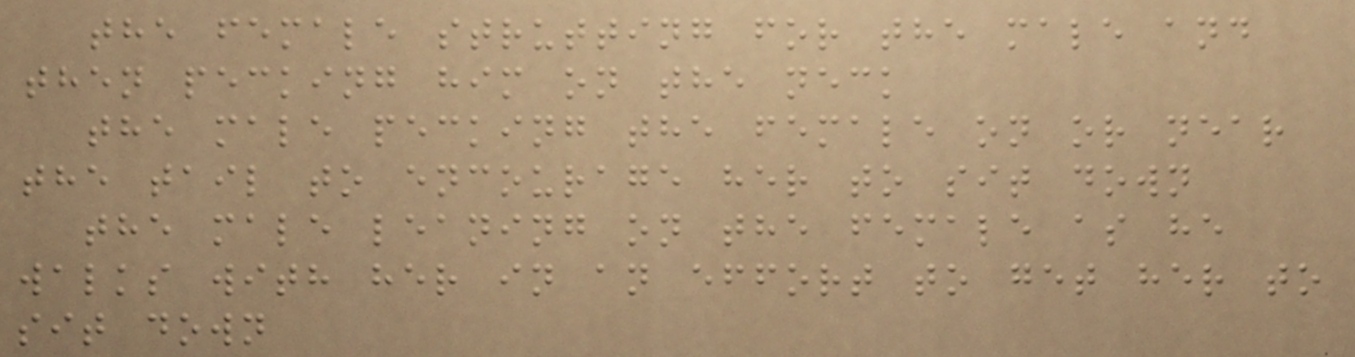the female strutting for the male and
then pecking him on the neck
the male pecking the female on or near
the tail to encourage her to sit down
the male leaning on the female as he
walks with her in an effort to get her to
sit down
